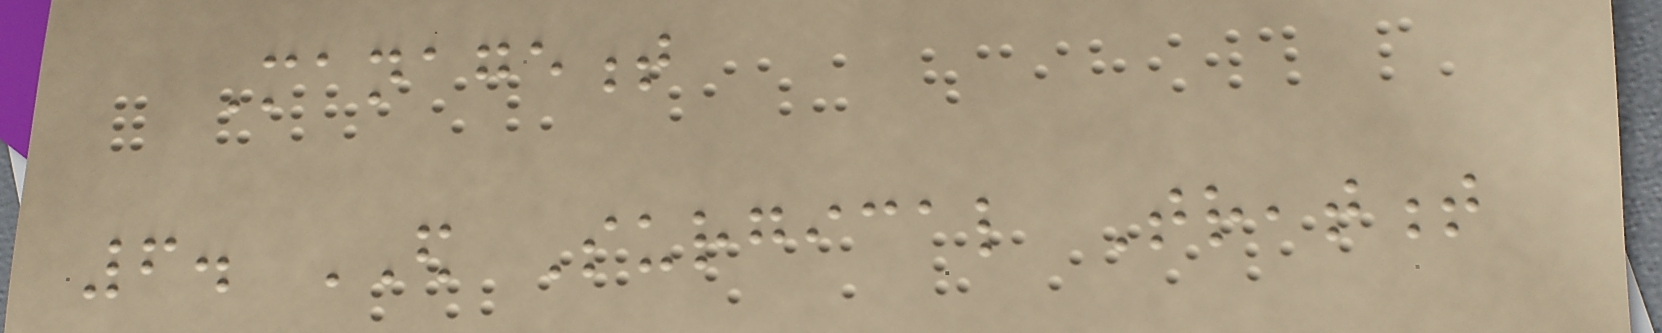Management
6. ED Surgical Treatment
